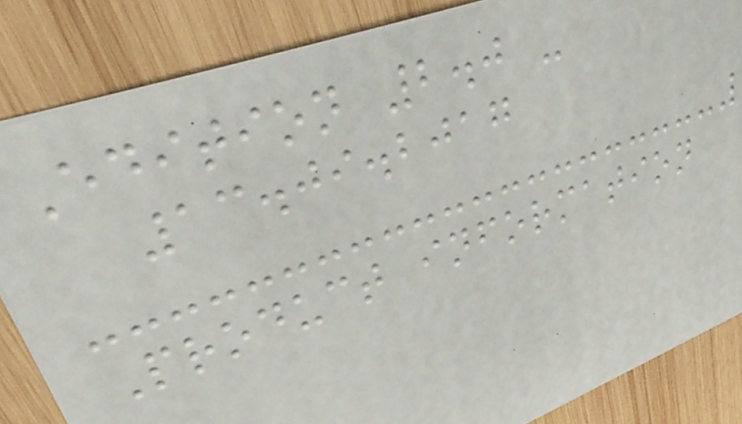Edition 2.0 -
13.09.2017
Product information
